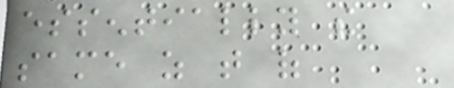essentially the
same as that of
